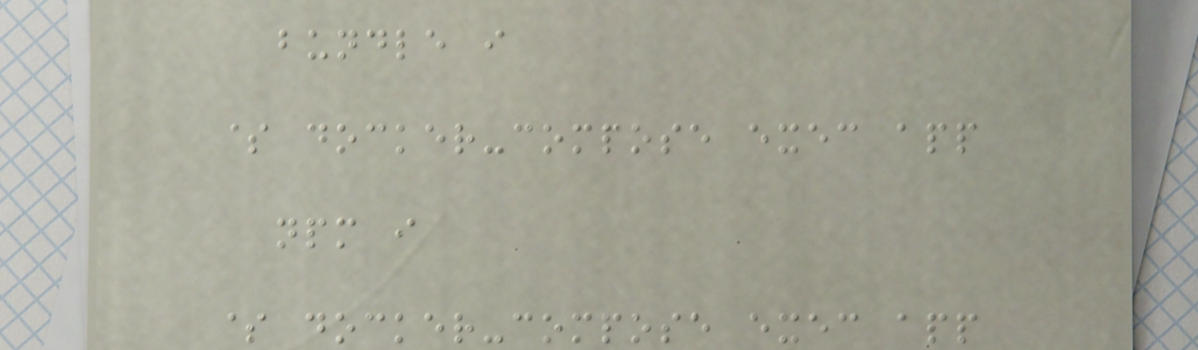bundle i
$ docker-compose exec app
npm i
$ docker-compose exec app
